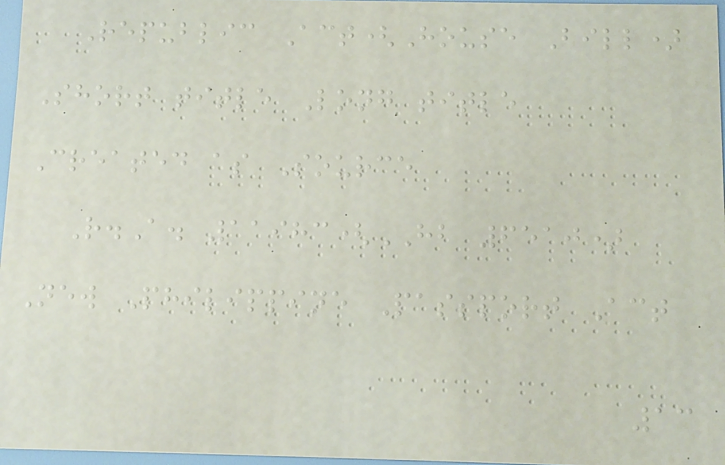Republic Act(House Bill)
Short title Long title
Created as Source
R.A. 11983(HB 6510)
New Philippine Passport Act
13
